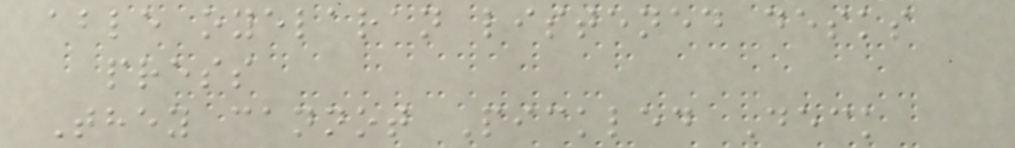able oyelaran listened desks
press
They cannot Pickled Deck
